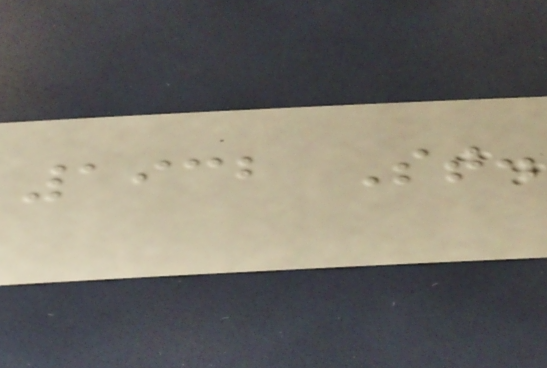1932 St.
